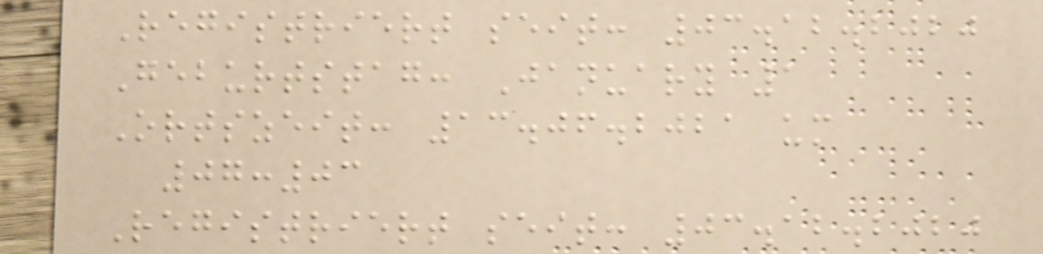Registriert seit: 03.12.2020
Geburtstag: January 1
Ortszeit: 13.06.2021 um
07:03
Registriert seit: 03.12.2020
